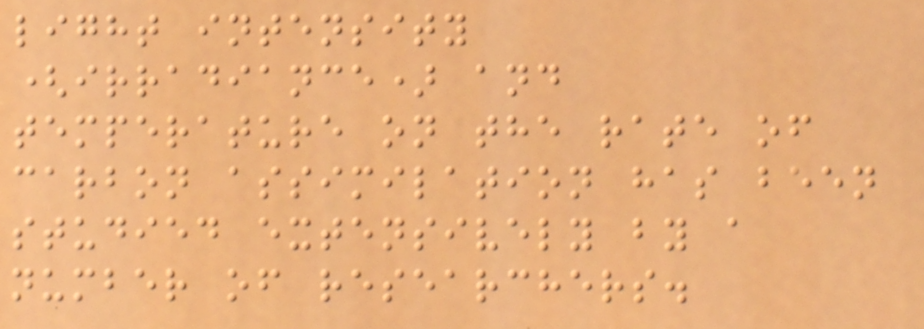light intensity
(irradiance) and
temperature on the rate of
carbon assimilation has been
studied extensively by a
number of researchers.
